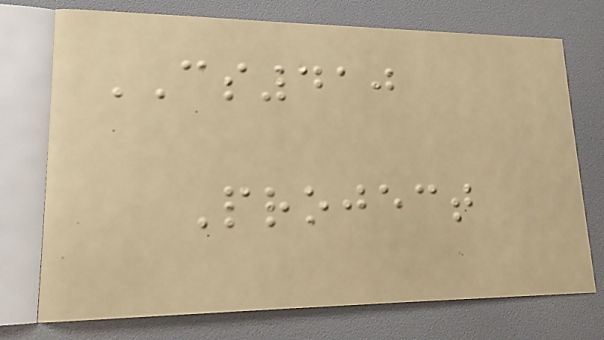CS410
Project
